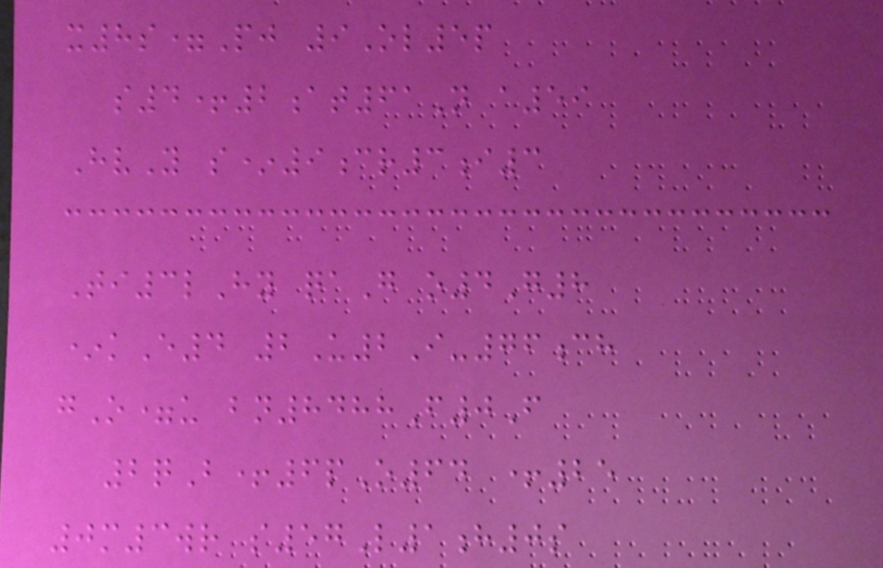x8s=Pj 9Ol5p
s4+2at61N a59
HvY s*9cr3i3
Ti3lHy qaG o4G8
*kE4 2U2I-76ch
gO=u bn8488F0F
2qB+6pO64 +25
0m3wr s57L1h0s
